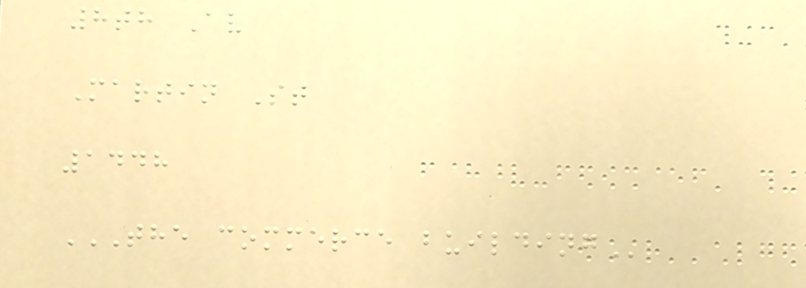8th Av
Martin St
1448
THE COMMERCE BUILDING
